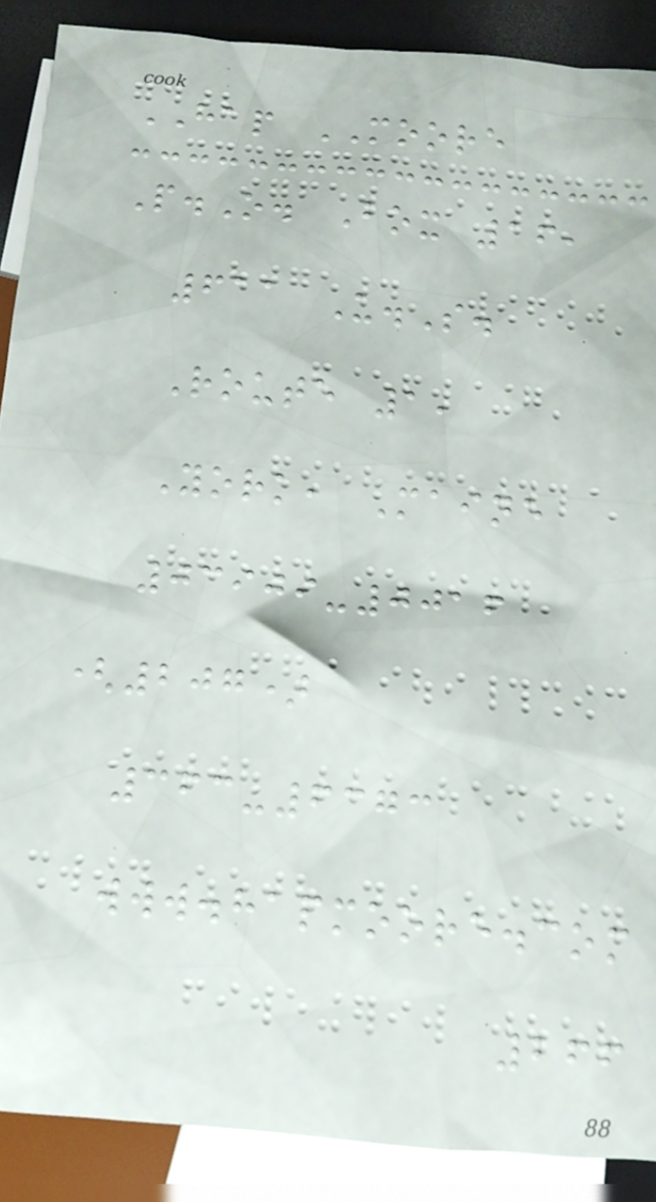HAP MOORE
P.O. Box 16,
611 U.S.
Route 1,
York, Maine
03909-0016
(207)
363-6373
www.hapmoore.com
266
